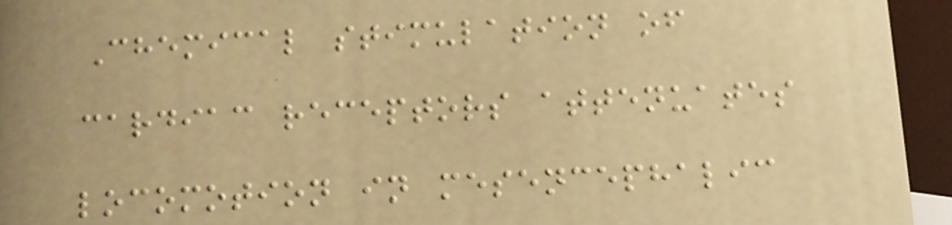Chemical stimulation of
cardiac receptors attenuates
locomotion in mesencephalic
